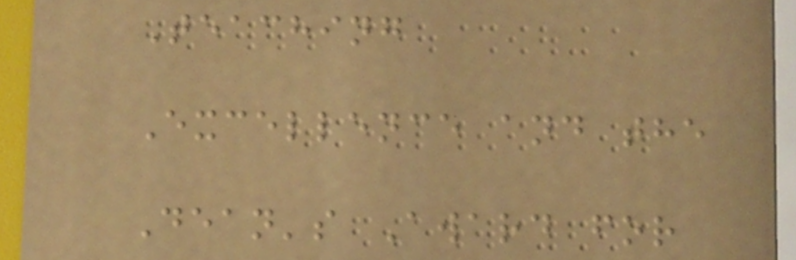Teaching
Excellence and the
Dean's Award for
